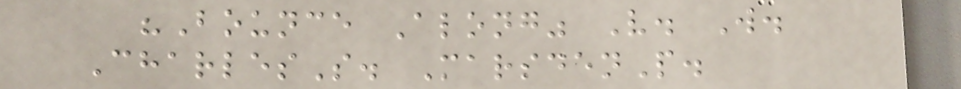"Bounce Along" V. W.
CharlesS. MarsdenP.
